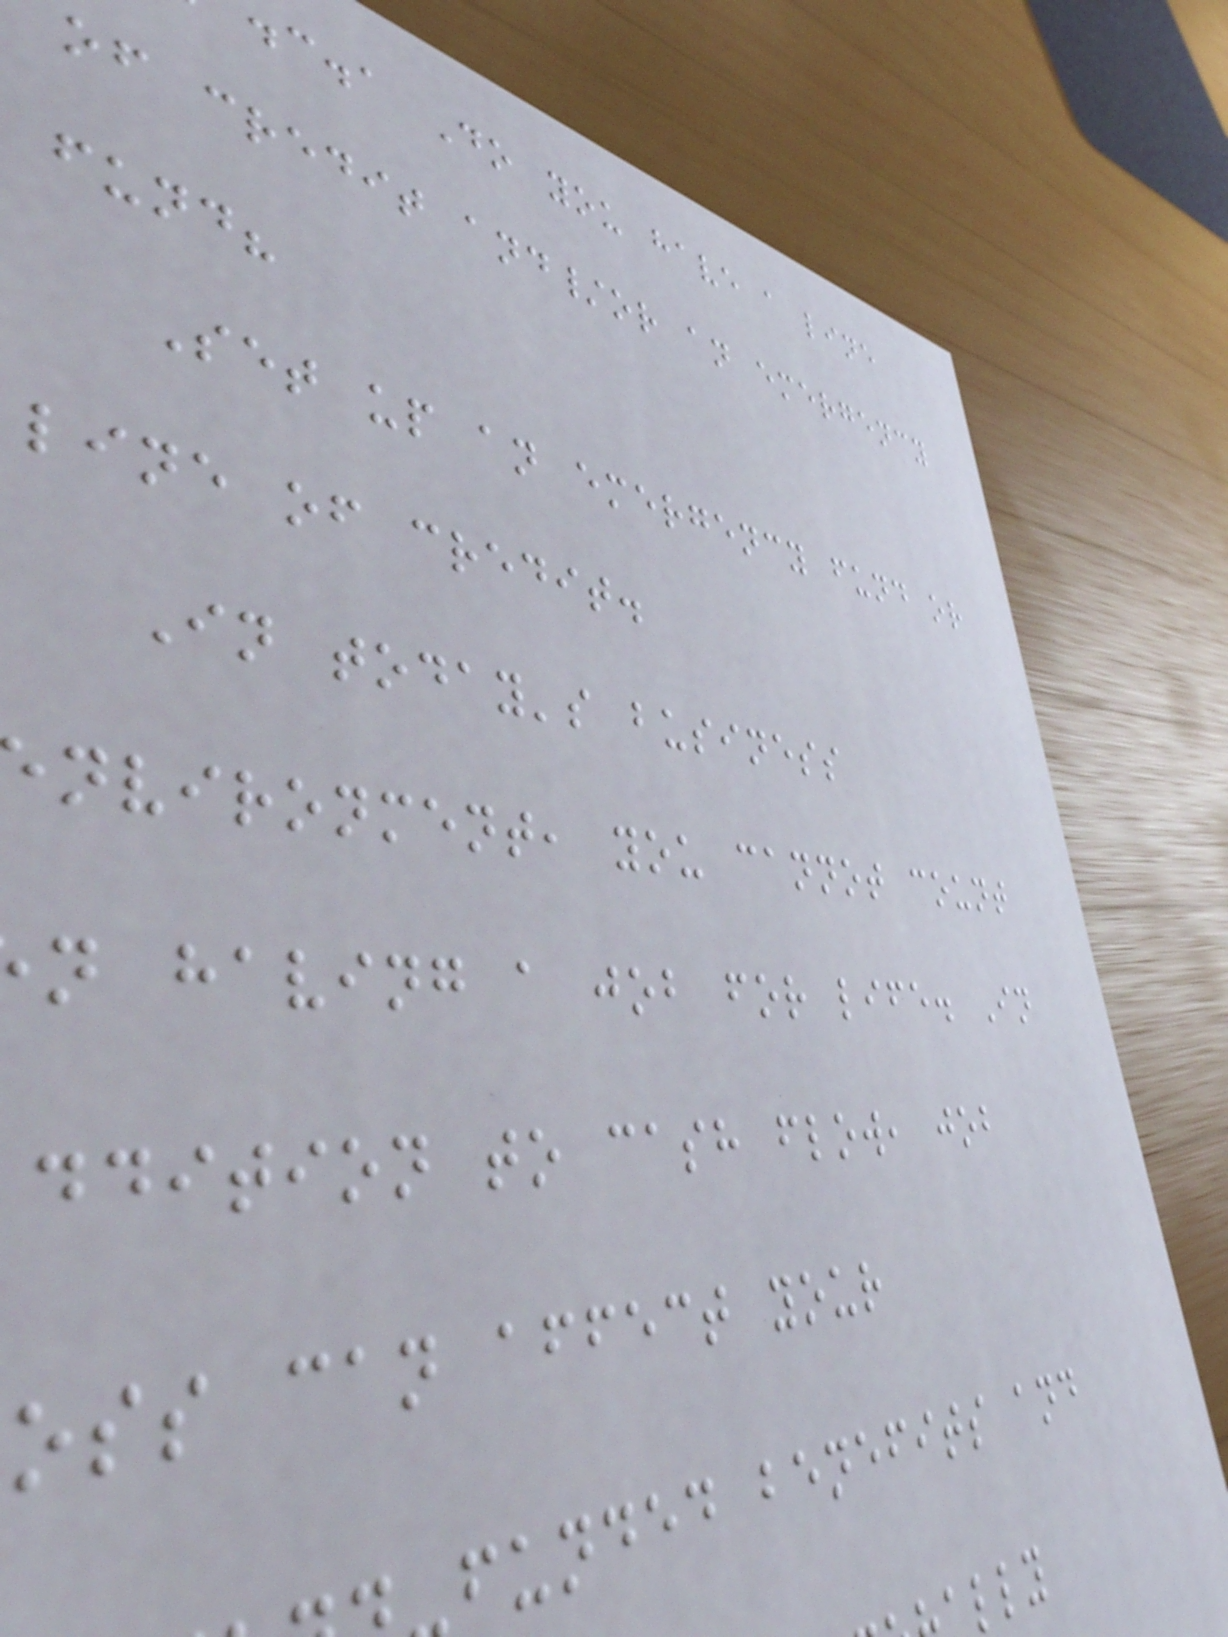.c.a Do you have a line
of credit and/or an emergency
fund?
Set up an emergency fund or
line of credit.
In today's business
nvironment, you cannot count
n having a job for life. In
ddition to cash flow, job
oss can affect your
funded benefits and
